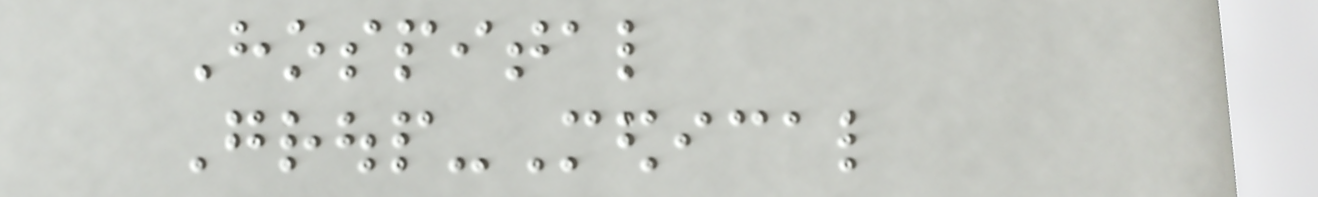Hospital
Group-Medical
